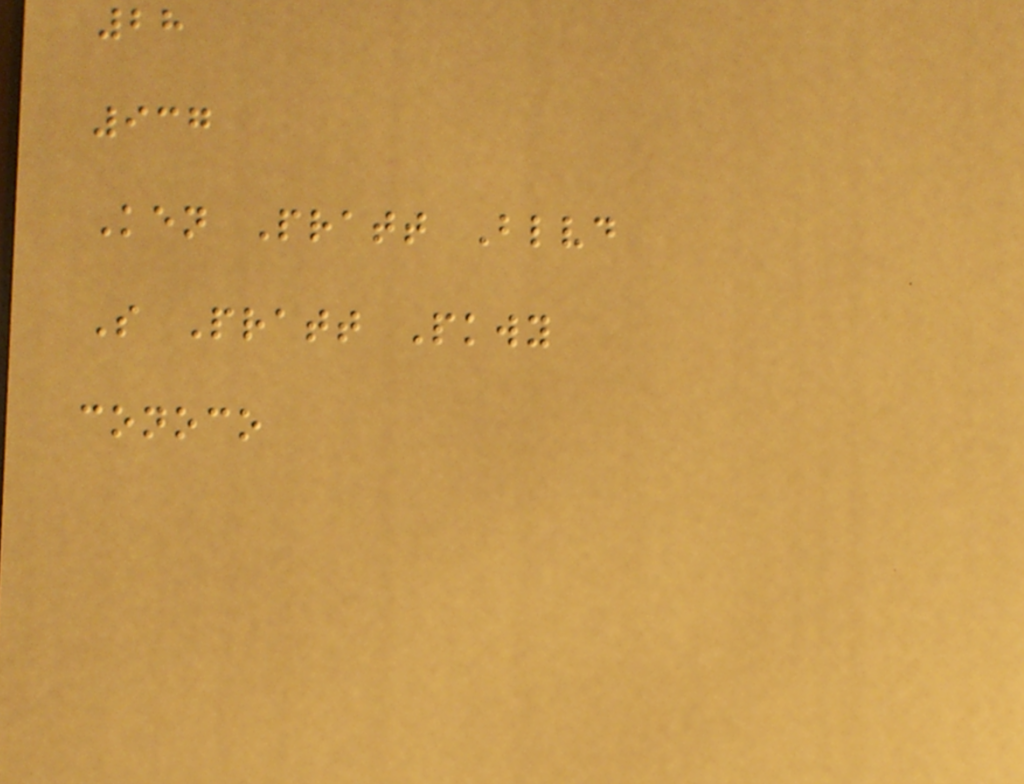28
937
Ken Pratt Blvd
S Pratt Pkwy
conoco
